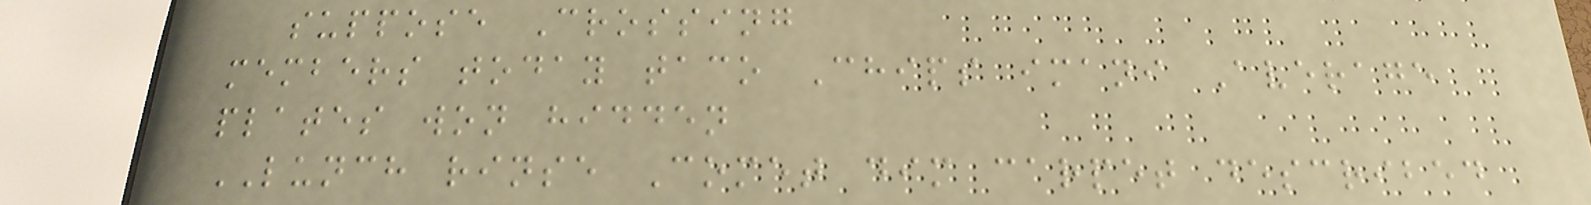suppose Crossing
members today taco Chips imani Average
plates won hidden
LUNCH rinse Comet dim carpet described
